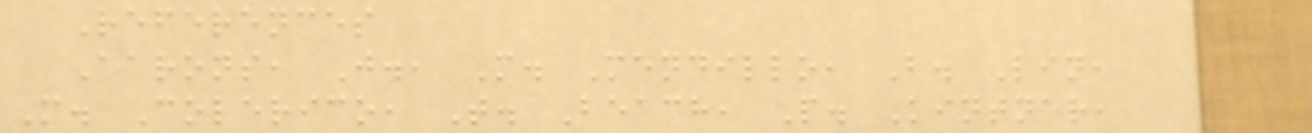References
Aarons, J., M. Mendillo, B. Lin,
M. Colerico, T. Beach, P. Kintner,
